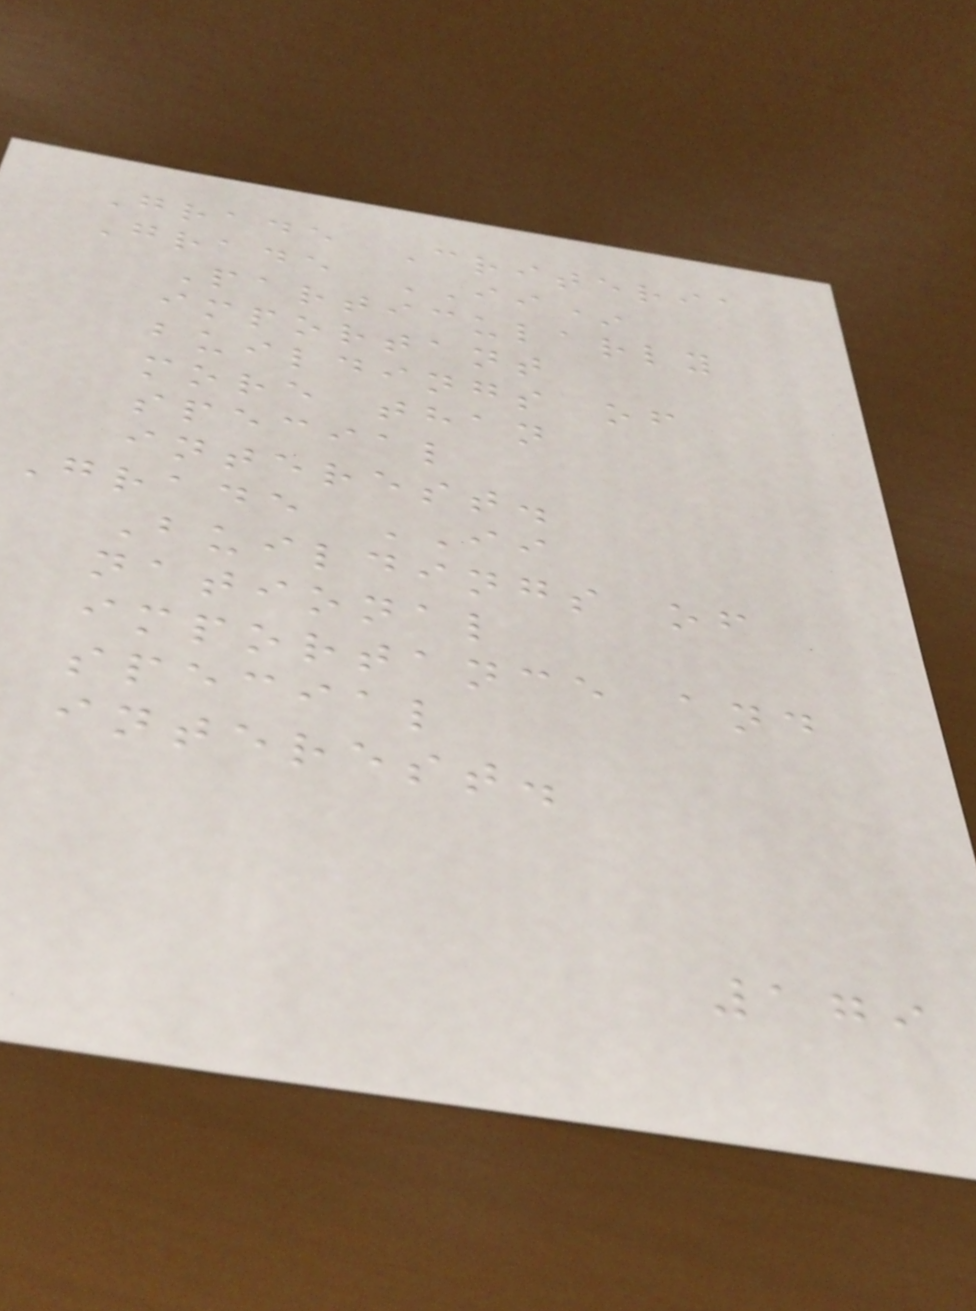Grade Criteria
Grade II*
Particularly
important
buildings of
more than
special
interest.
Grade II
Buildings of
national
importance and
special
interest.
179
